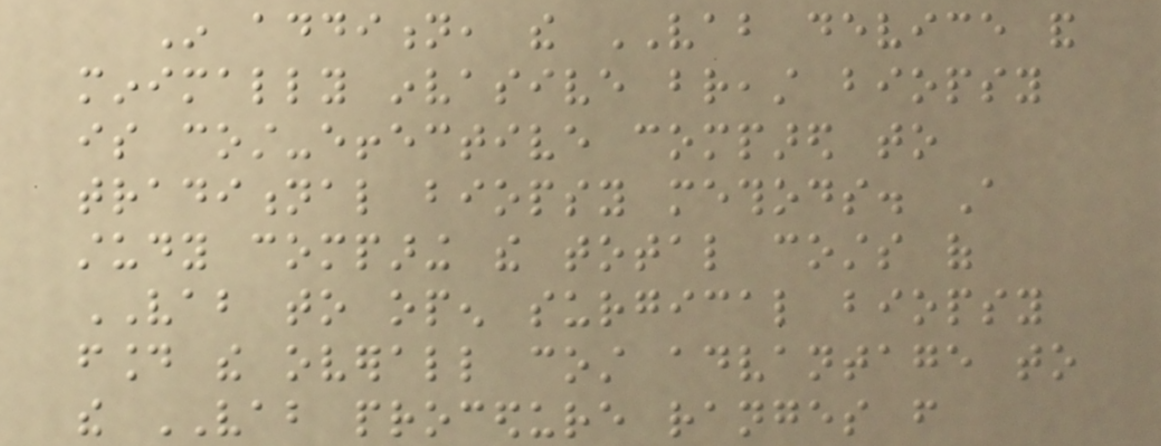In addition, the VAB device and
minimally invasive breast biopsy
is cost-effective compared to
traditional biopsy methods. A
study comparing the total costs of
VAB to open surgical biopsy
found the overall cost advantage to
the VAB procedure ranges from
